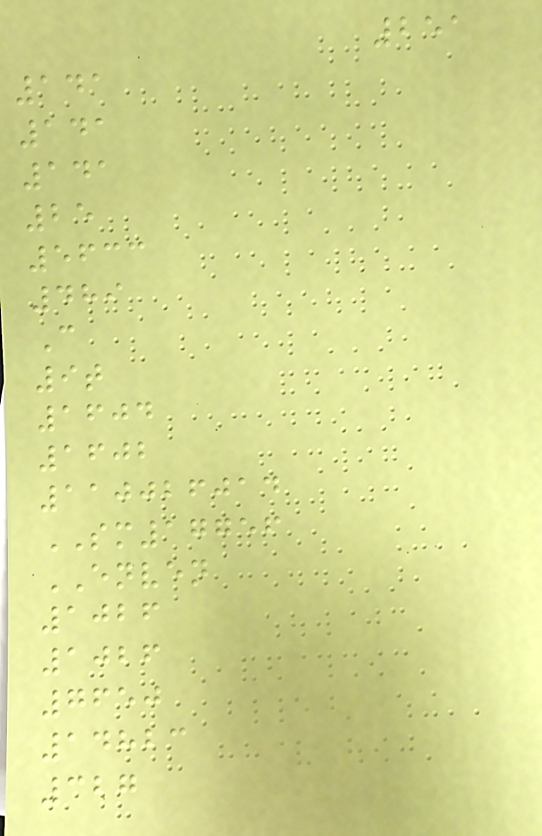251
141
141
141
25
5633
489
C
9t
1604
1602
110026014
SM17756
ENVEN
1026
1026
7650
14823
327
